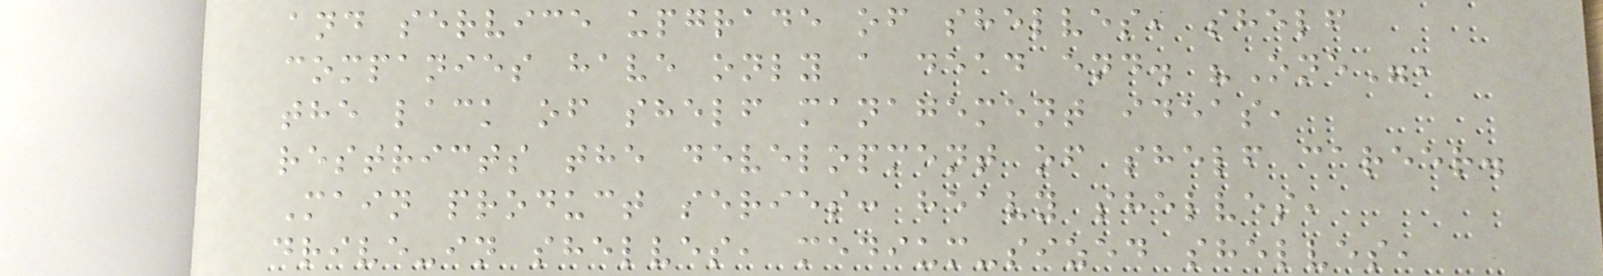and service upgrade of shelves, shelf
companies have only a dead end. "One",
the lack of shelf management ideas,
restricts the development of shelf career.
Main product series: heavy shelves,
drive-in shelves, medium-sized shelves,
